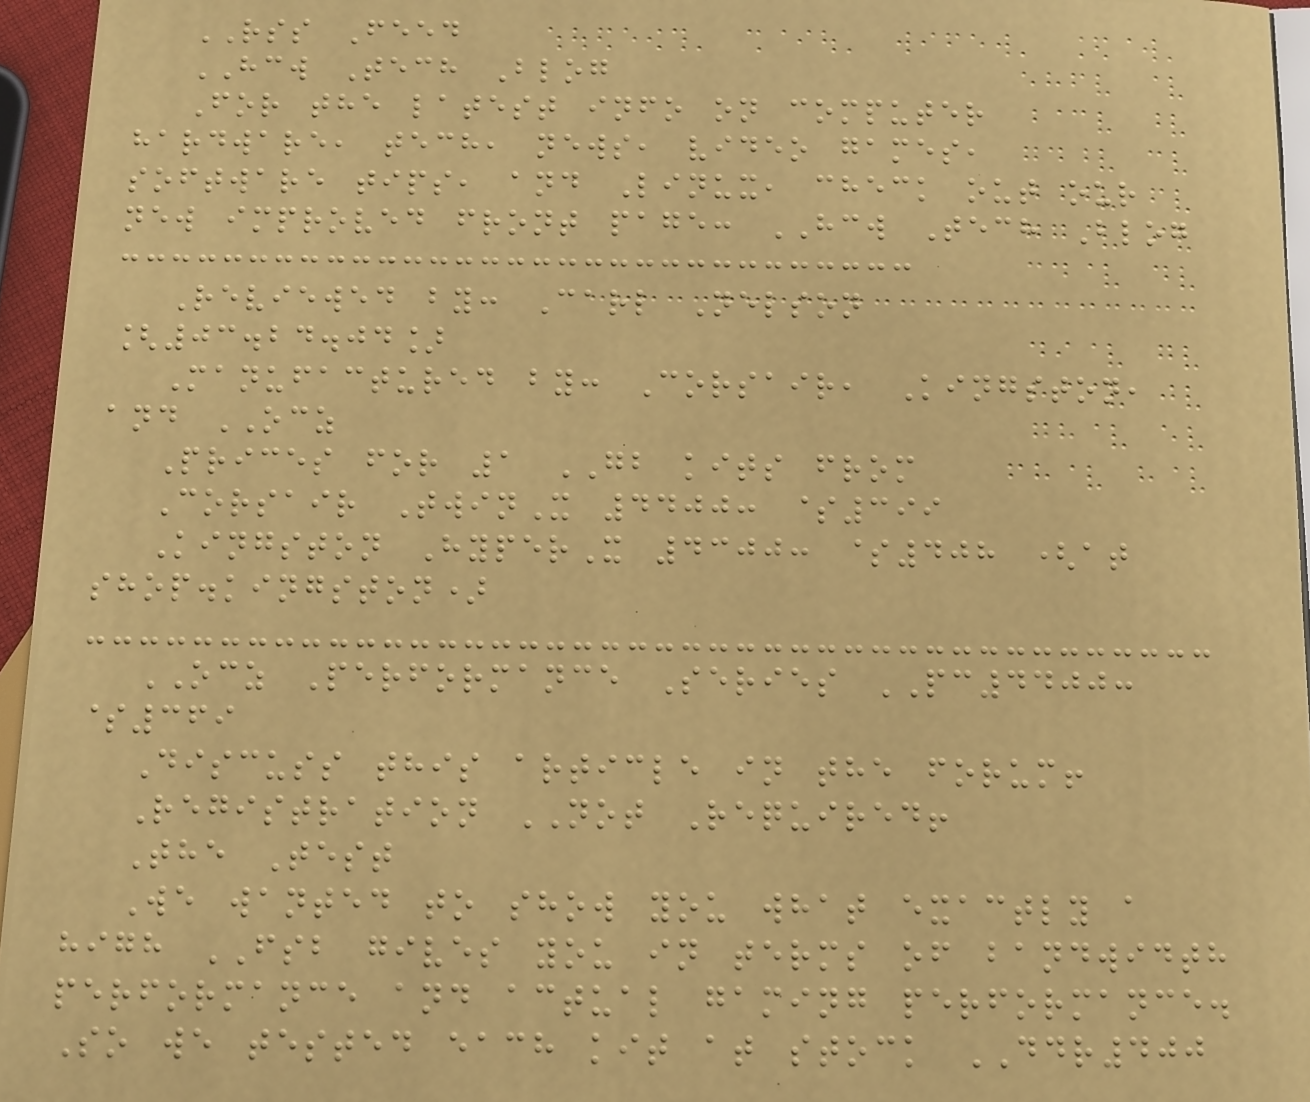RSS Feed
HCW Tech Blog
For the latest info on computer
hardware, tech, news, video games,
software tips, and Linux, check out our
new improved front page: HCW Tech Blog
Reviewed by: Carl Nelson
[03.24.04]
Manufactured by: Corsair, Kingston,
and OCZ
Prices for 1 GB kits from
Corsair TwinX 4400: $399
Kingston HyperX 4300: $408 (at
shop.kingston)
OCZ Performance Series PC4400:
$369
Discuss this article in the forum!
Registration NOT Required!
The Test
We wanted to show you what exactly a
high FSB gives you in terms of bandwidth
performance and actual gaming performance.
So we tested each kit at stock DDR400
